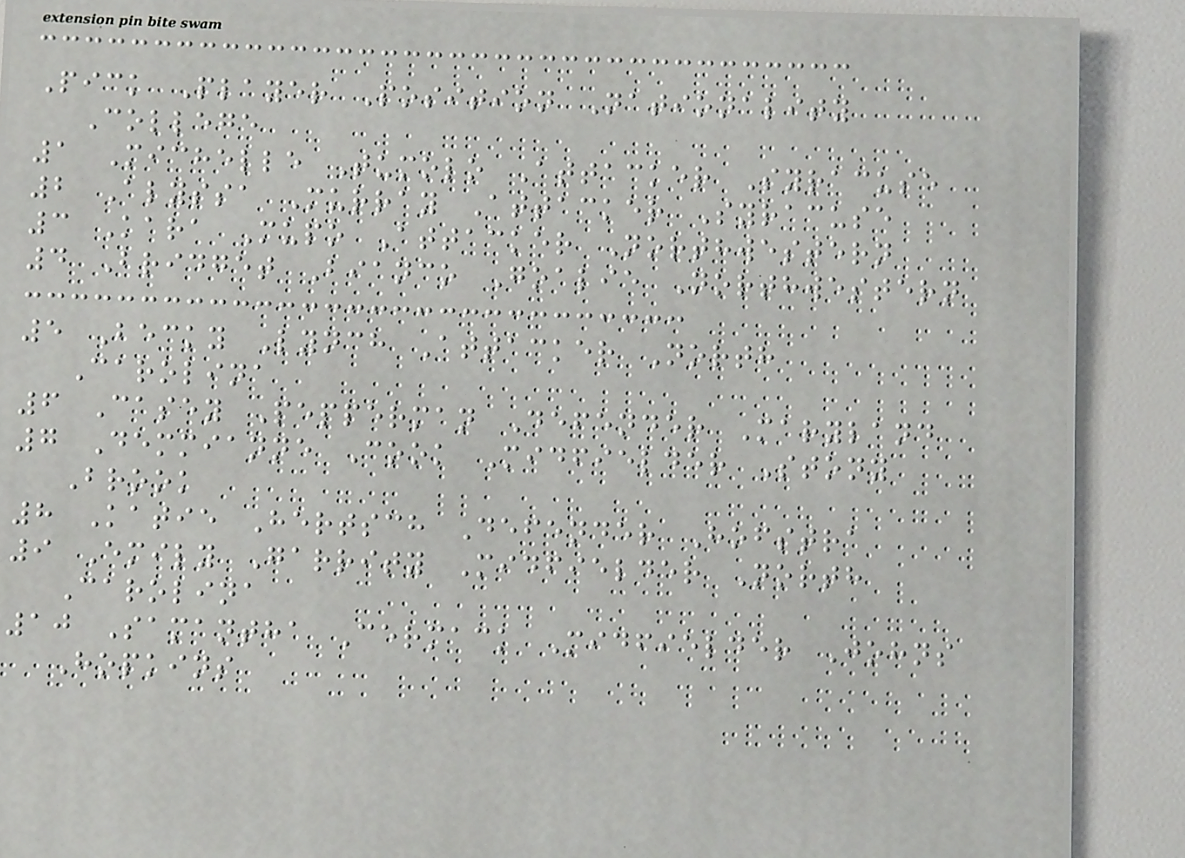Pick Player Position Nationality
College
1 Michelle Tumolo Attacker Syracuse
2 Alyssa Murray Attacker Syracuse
3 Kara Mupo Attacker Northwestern
4 Bridget Bianco Goalie Northwestern
5 Becky Lynch Attacker North
Carolina
6 Casey Pepperman Defender Maryland
7 Demmianne Cook Midfielder Stony
Brook
8 Katie Hertsch Defender Hofstra
9 Emily Garrity Midfielder North
Carolina
10 Samantha Cermack Midfielder Johns
Hopkins
